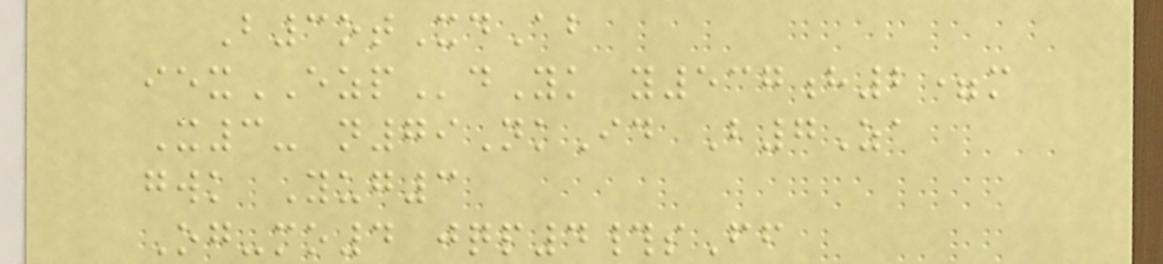B3otXdAb
iexEZPdYk y537h2=m
X3- n79NkId B7Za
gwk Yug3
Og-mo4 jqp4#sFf
